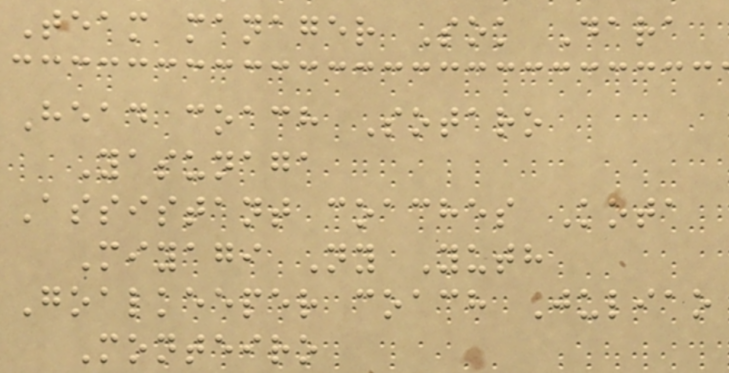Team manager Sok Dara
Head coach Sotaro
Yasunaga
Assistant coaches Kota
Miyagi Ny Yuth
Goalkeeper coach Juliao
Monteiro
